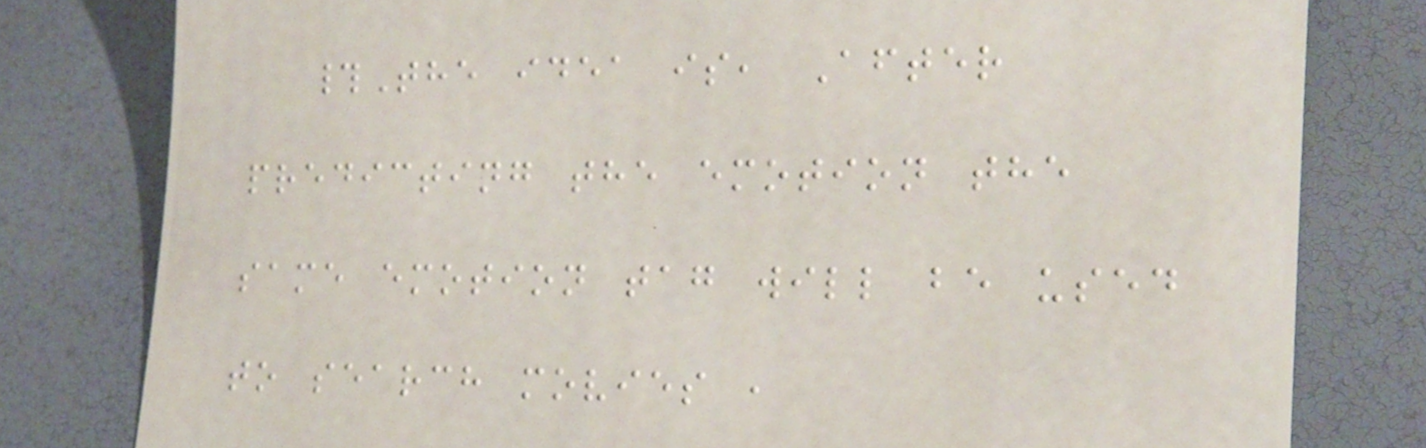#The idea is, After
predicting the emotion the
same emotion tag will be used
to search movies ,
